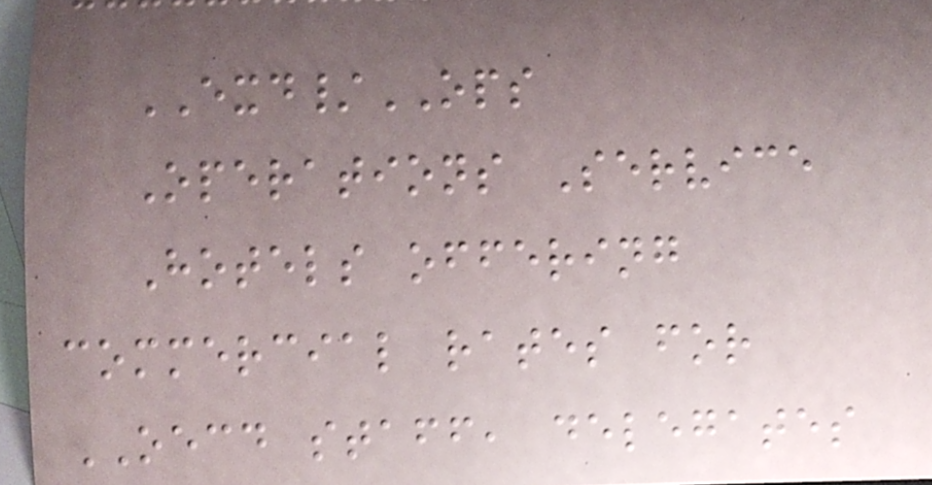EXD/OPS
Operations Service
Hotels offering
commercial rates for
OECD staff, delegates
